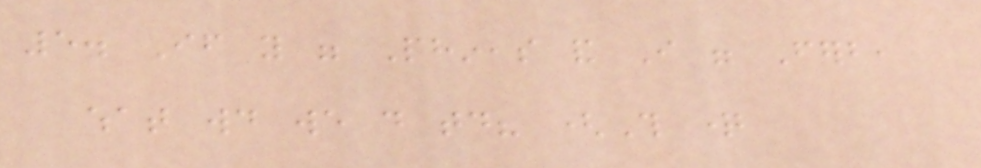5. If you were Phineas and I were Ferb,
what would we do today? (This question
